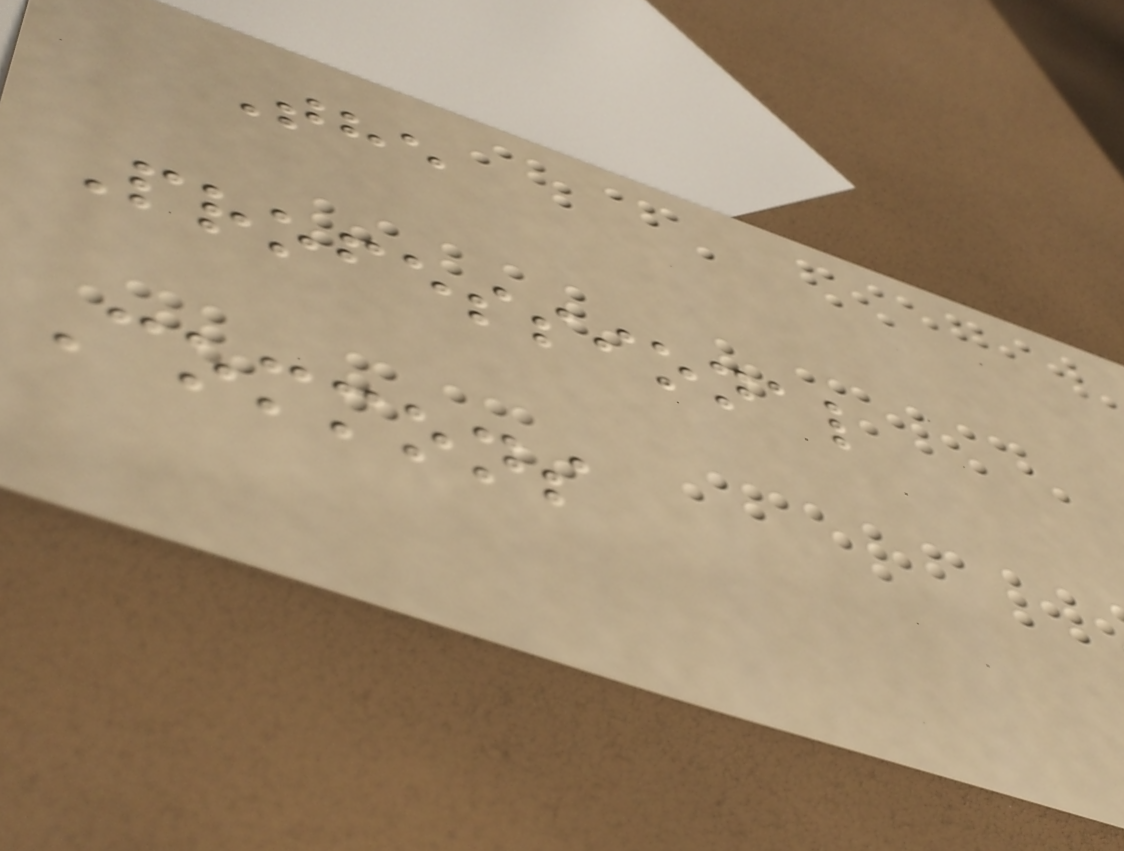The
Professional
Commons
